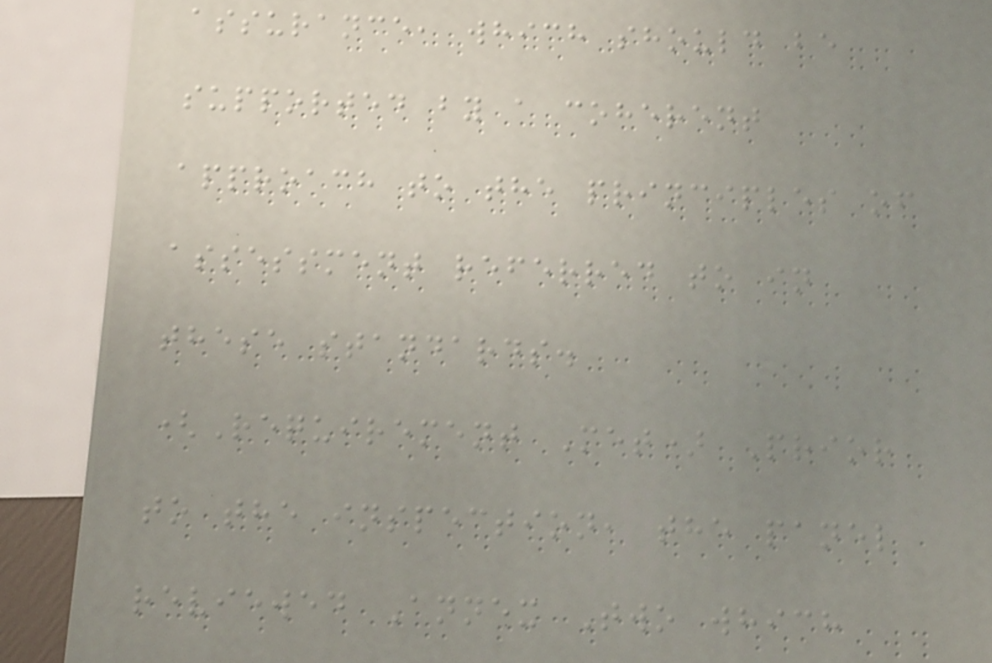assurance, which should be
supported by a coherent
approach to the principles of
assessment referred to in
these standards.
(Requirement Met) Prior
to the inspection, the panel
reviewed Annex Two which
